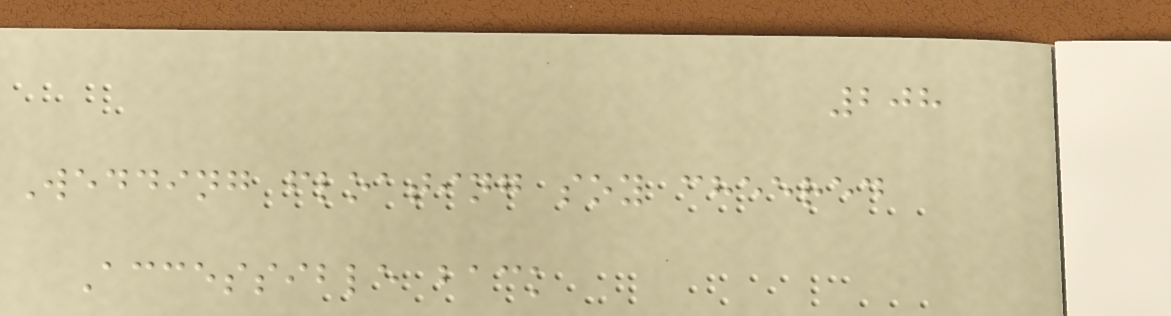208
Wedding floating soy cheered
Accessible back
